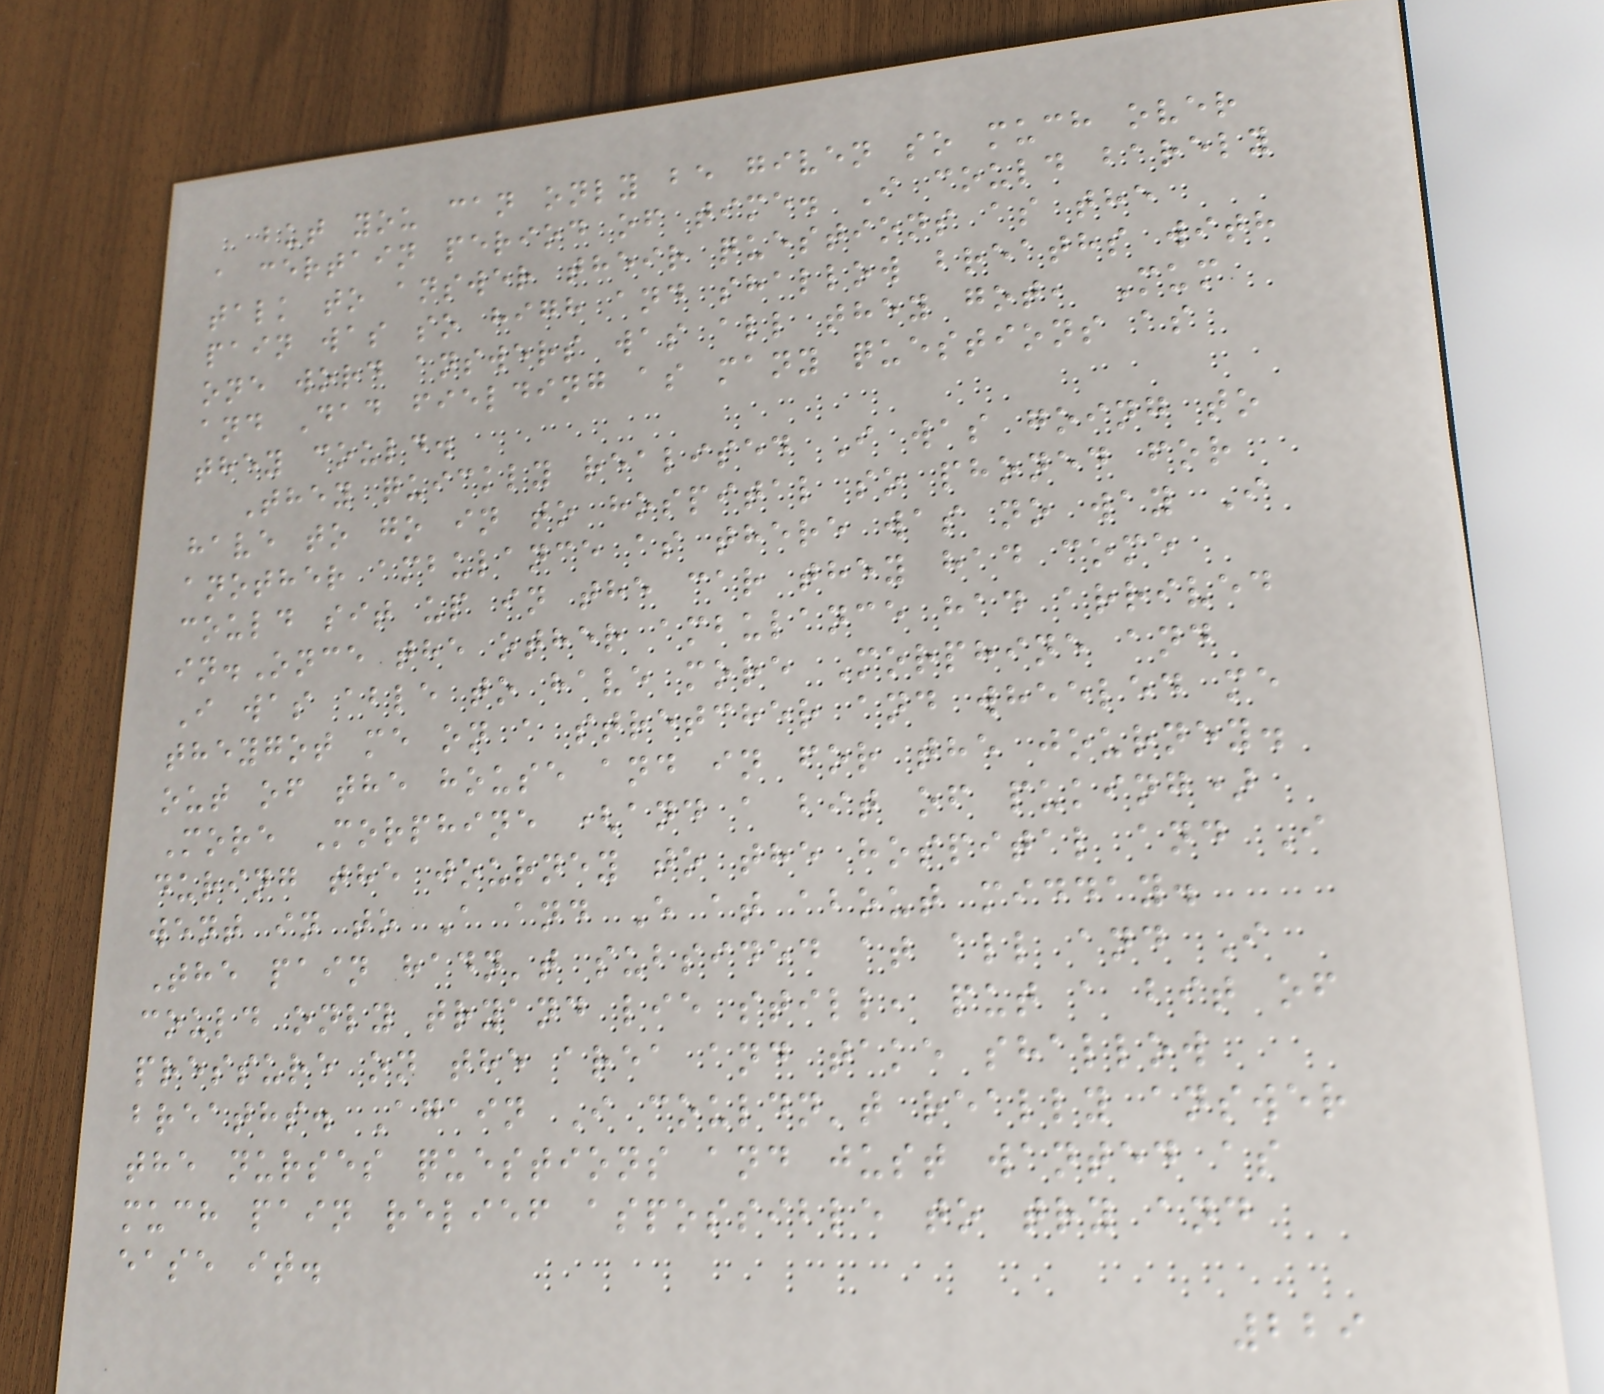but you can only be given so much over
a certain period of time. I could barely
talk to answer their questions as the
pain was so high and shallow breaths with
one word answers was all they got, Mum
and Dad fielding as many questions as
they could.
They quickly realised I was going to
have to go in to hospital so phoned for
another ambulance as there was no way I
could sit up in the car they had come
in.Once the other ambulance had arrived
I was able to have more Morphine and
theygot me on a stretcher and wheeled me
out of the house and in for the journey.
More Morphine (and a bit of puking)
during the journey to the hospital and I
went in to A and E at about midday.
The pain hadn't subsided at all and I
could only tryand lie still, put a bit of
pressure on the area and take shallow
breaths. Again I couldn't really answer
the nurses questions and just wanted as
much pain relief aspossible to try and
ease it.
229
